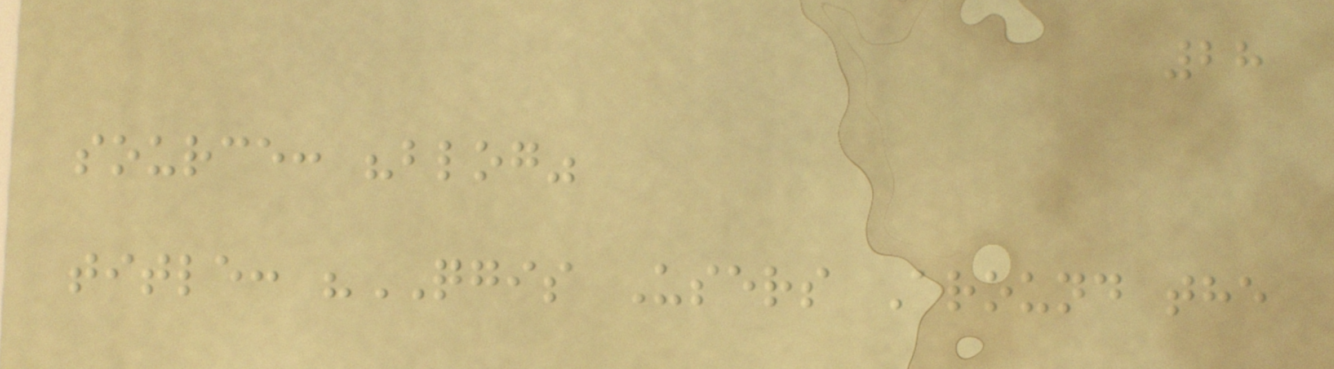28
source: "blog"
title: "QGIS Users Around the
